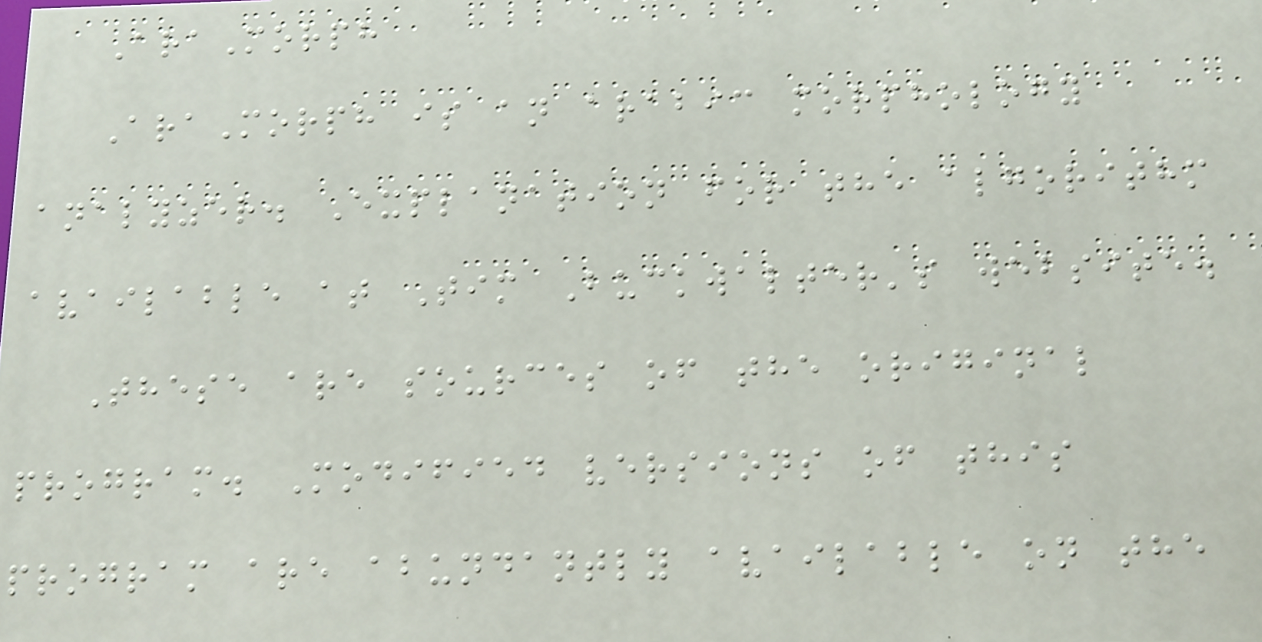AraMorph
AraMorph is an arabic morphology
analyzer. Explanation for the algorithm
available at Tim Buckwalter's website.
These are sources of the original
program. Modified versions of this
program are abundantly available on the
